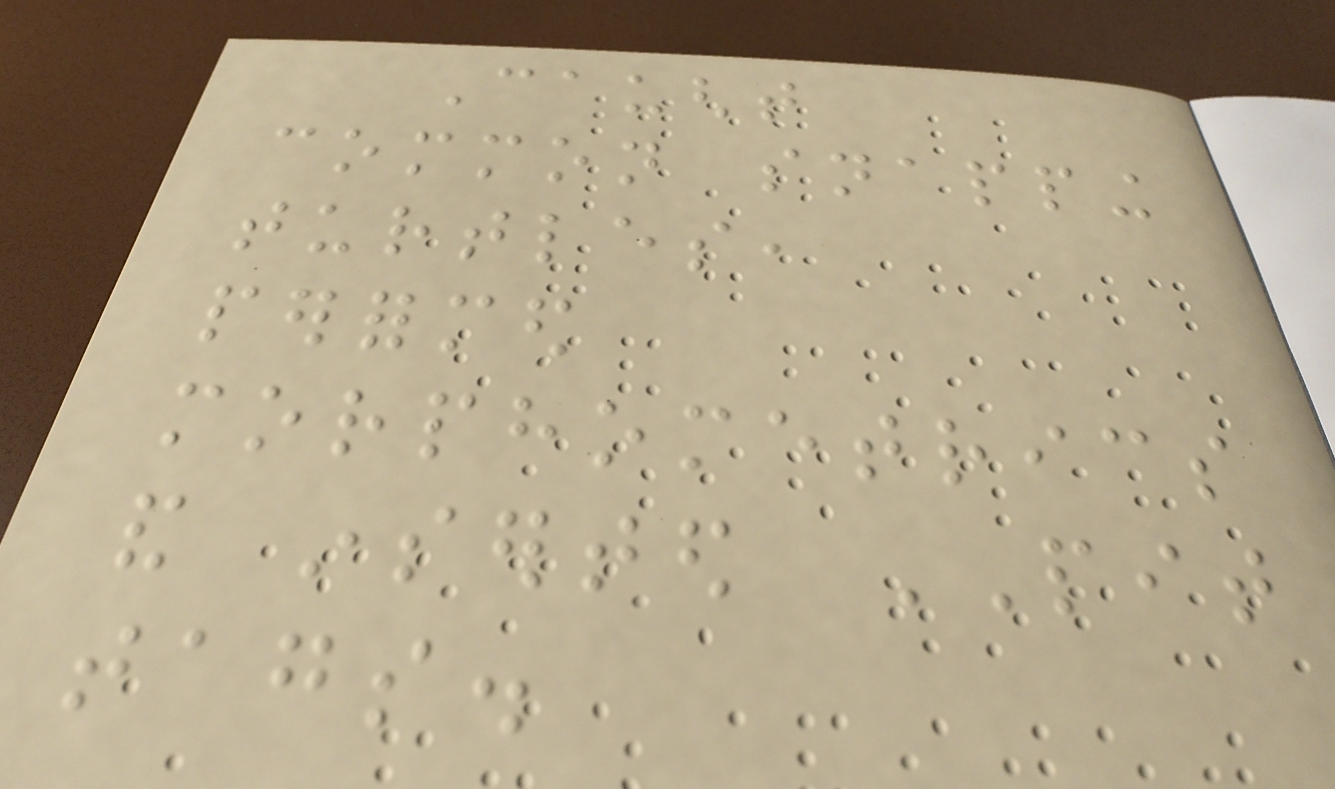Caught
common snapping
turtles,
performed
morphometrics
and inserted PIT
tags.
